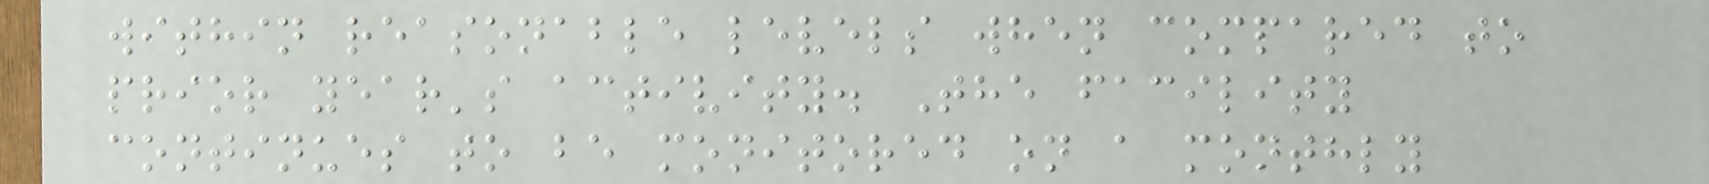within reasonable levels when compared to
prior year's activity. The facility
continues to be monitored on a monthly
